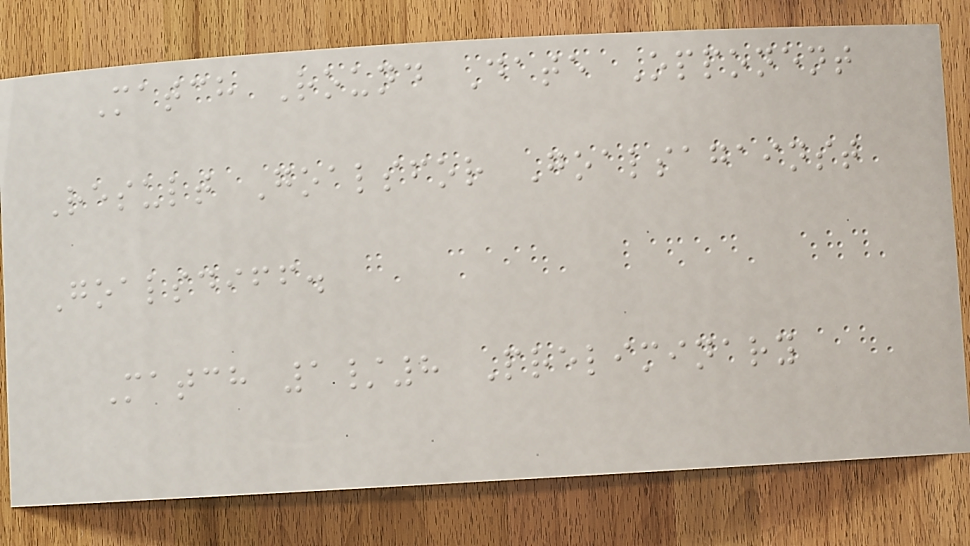Match Round Date Opponent
Result Goalsfor Goalsagainst
Goalsdiff.
Match 1/8 Preliminary
